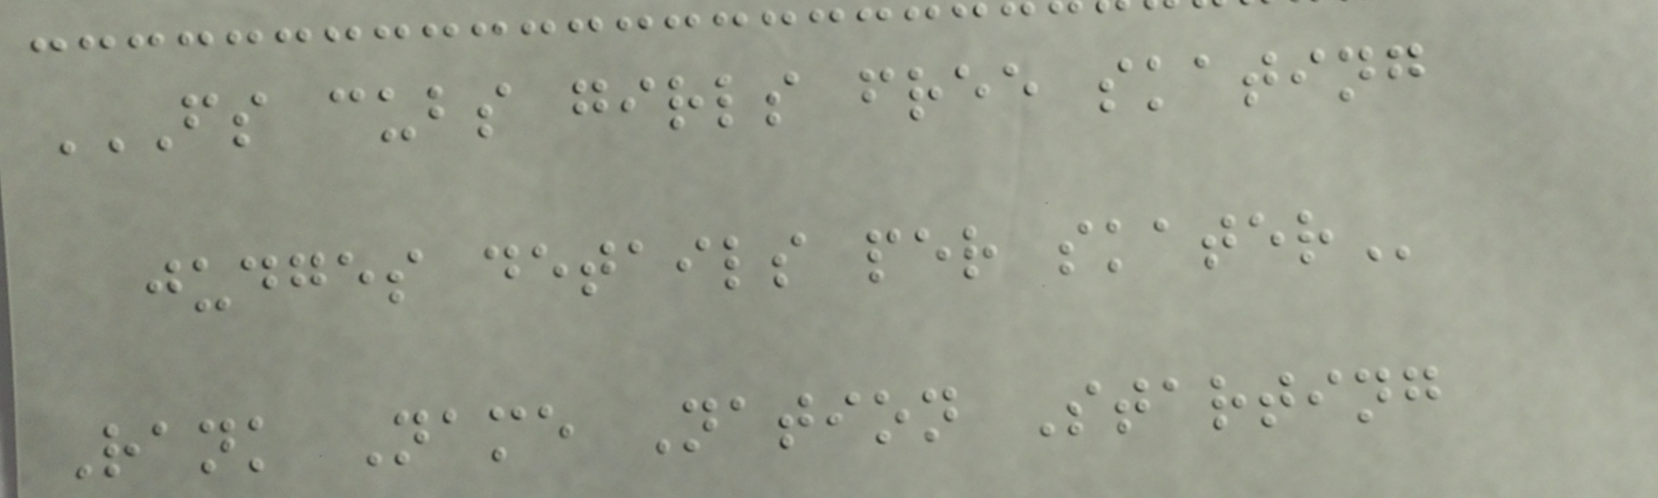FS CUBS GIRLS FREE SKATING
JUDGES DETAILS PER SKATER
Rank Name Nation Starting
